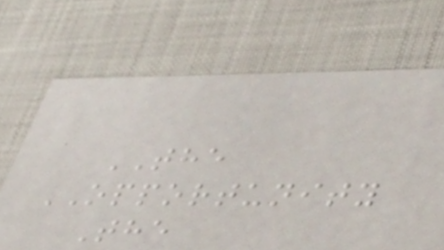THE
OPPORTUNITY
The
